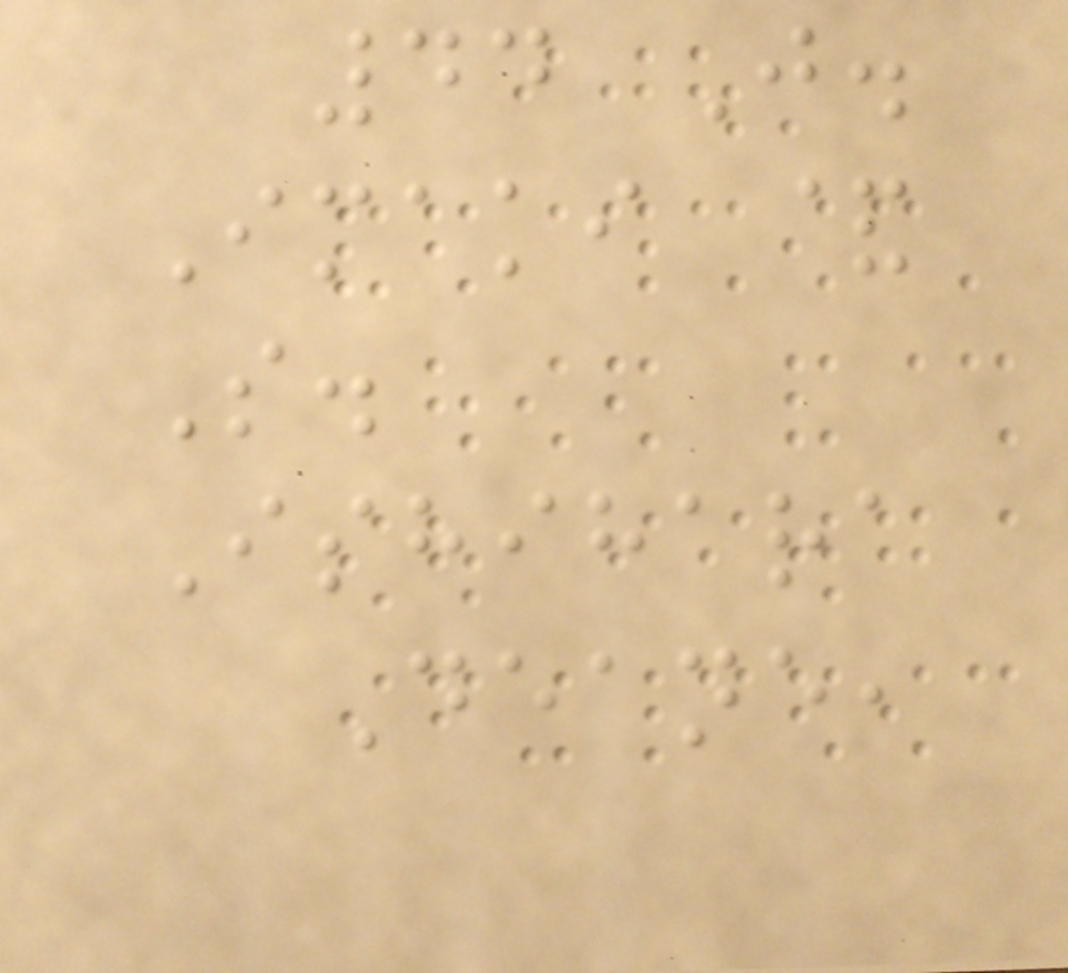44 J.
Imaki &
S.
Ishihara
Deane,
